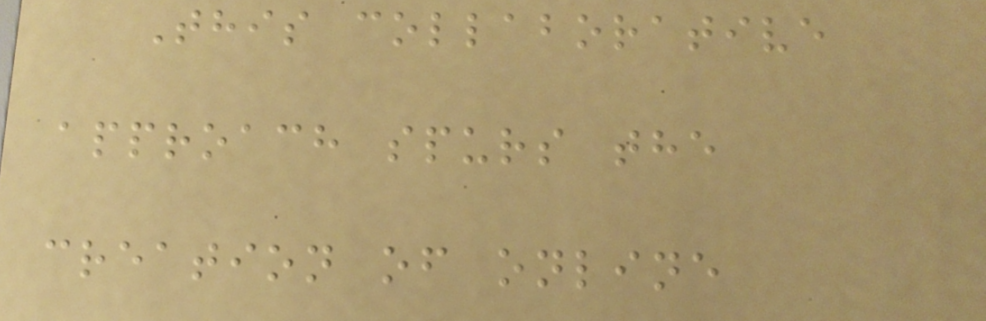This collaborative
approach spurs the
creation of online
